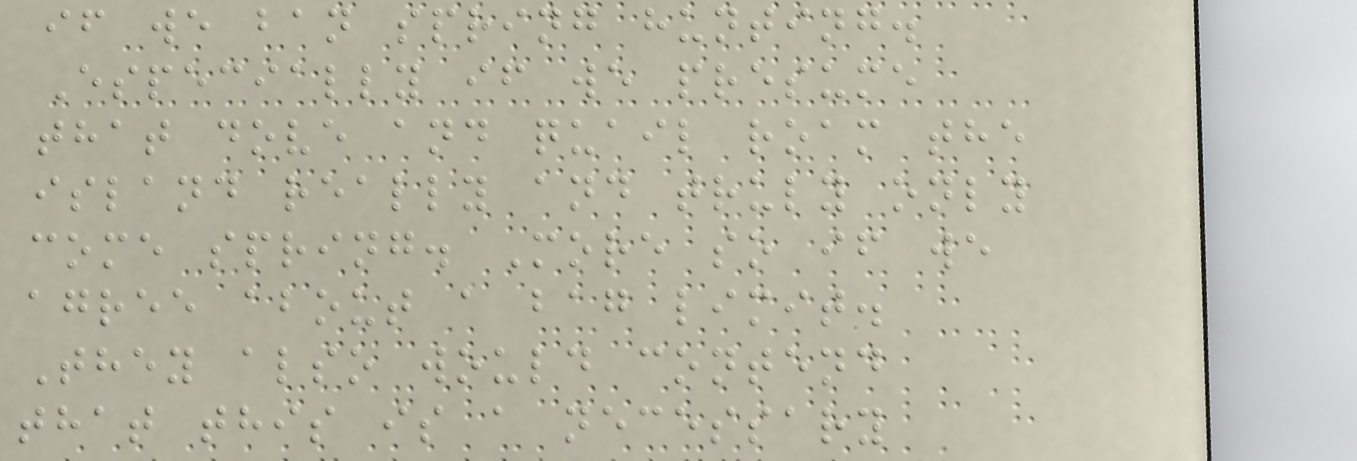if we ban spring hunting.
Especially if we presume
that dove and quail roam the
island really and truly only
come spring. More so if we
agree about a bag limit.
They also would contend
that this is a necessary
